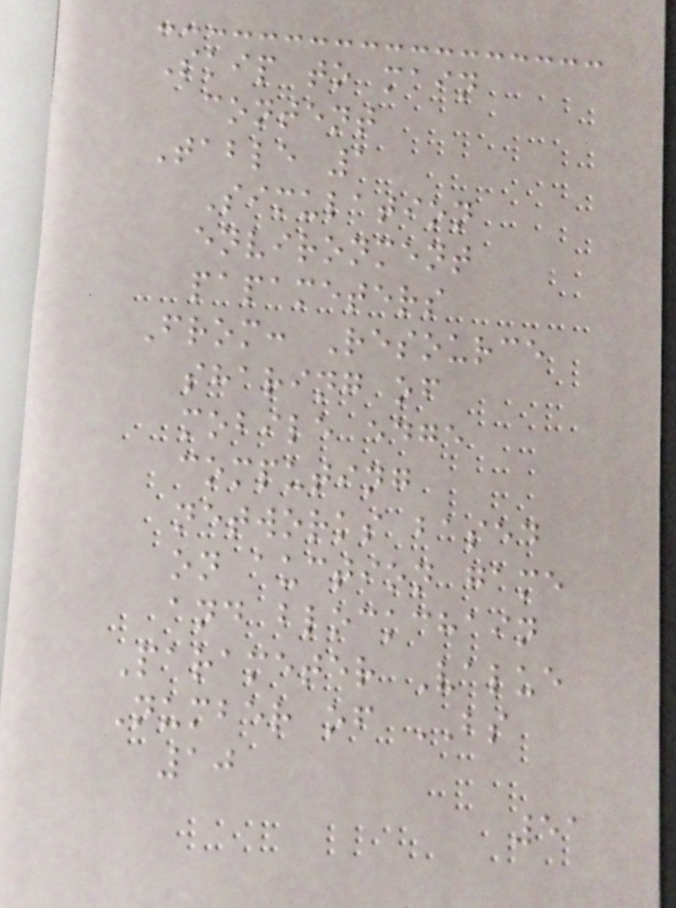Skip to main
content
Table 1
Simulation
environment
papameters
From: Resource
sharing of
mobile edge
computing
networks based
on auction game
and blockchain
Parameter Value
Number of BS
10
51
